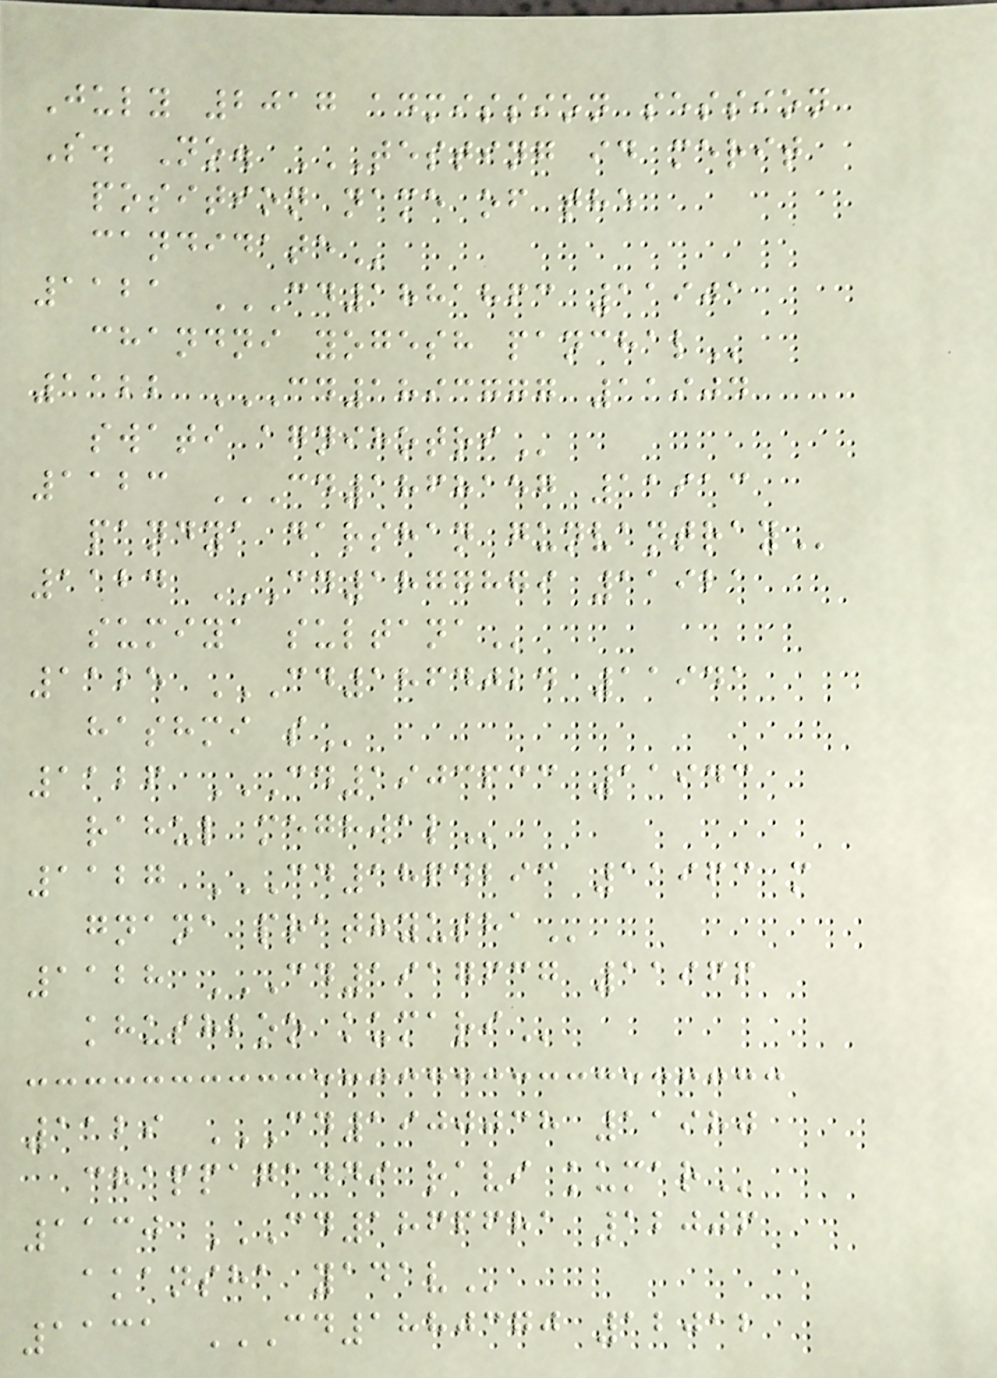July 2017 admission session
S. No. TESTING ID MERIT
POSITION NAME OF THE
CANDIDATE
1121 CD1881863 11901
CHANDNI YOGESH PANCHAL
1122 CD1893777 11904
SWATI AGNIHOTRI
1123 CD1868157 11913
PANDYA DARSHAN GUNVANTRAY
1124 CD1877879 11921
SUMIYA SULTANA
1125 CD1864024 11941
HASHMI S
1126 CD1903633 11943
RAHUL MEGHWAL
1127 CD1864293 11963 M
GNANA PRATHYUSHA
1128 CD1917637 11966
KHUSHBOO KUMARI
1129 CD1900038 11980
CHAPPAGADDI RAVI KUMAR
1130 CD1866681 12006
AKANSHA YADAV
1131 CD1880370 12012
